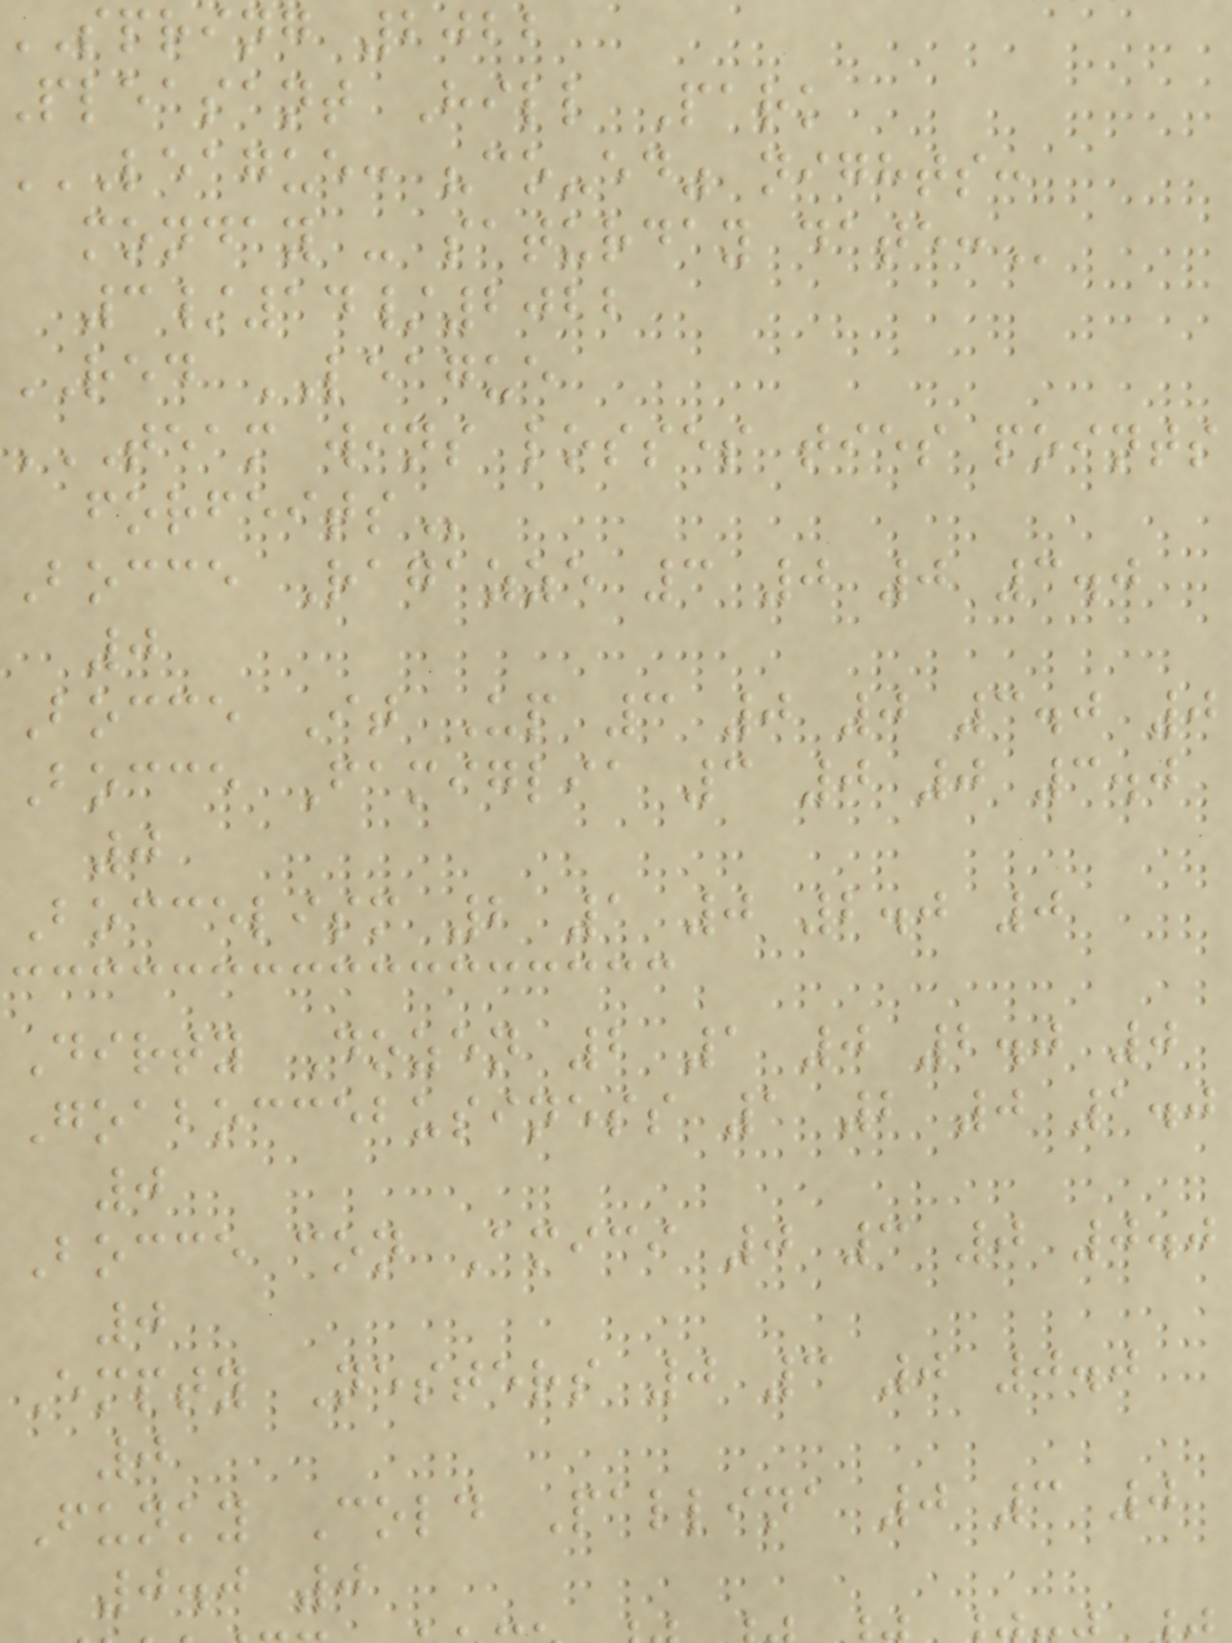spring 2022
pleasant Hill Park
LEAGUE: "co-ed" nights:
monday - saturday
3/14/2022
RED LEAGUE
TEAM WINS LOSSES TIES POINTS
Bocce Ragazze 3 0 0 3.0
0
Bocce It Up 3 0 0 3.0 0
Bocce Famiglia 3 0 0 3.0
0
Boccelism 2 1 0 2.0 0
Dirty Dozen 2 1 0 2.0 0
Goaboccebusiness 1 2 0 1.0
0
Bocce con Amici 0 3 0 0.0
0
Empty Nesters 0 3 0 0.0
0
Funky Cold Pallina 0 3 0
0.0 0
